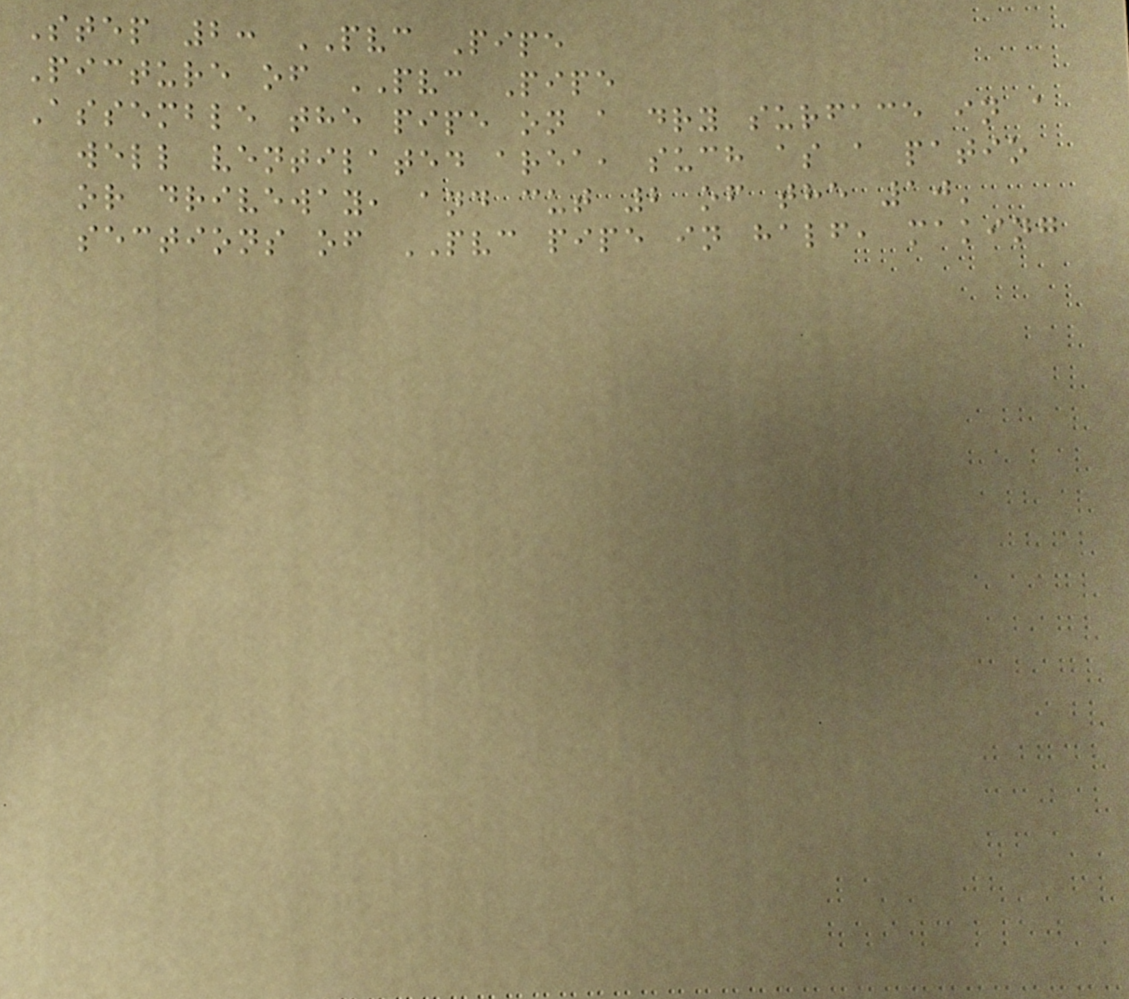Step 2: PVC Pipe
Picture of PVC Pipe
Assemble the pipe on a dry surface in a
well ventilated area, such as a patio
or driveway, and cut 2 of the 10'
sections of PVC pipe in half, making
